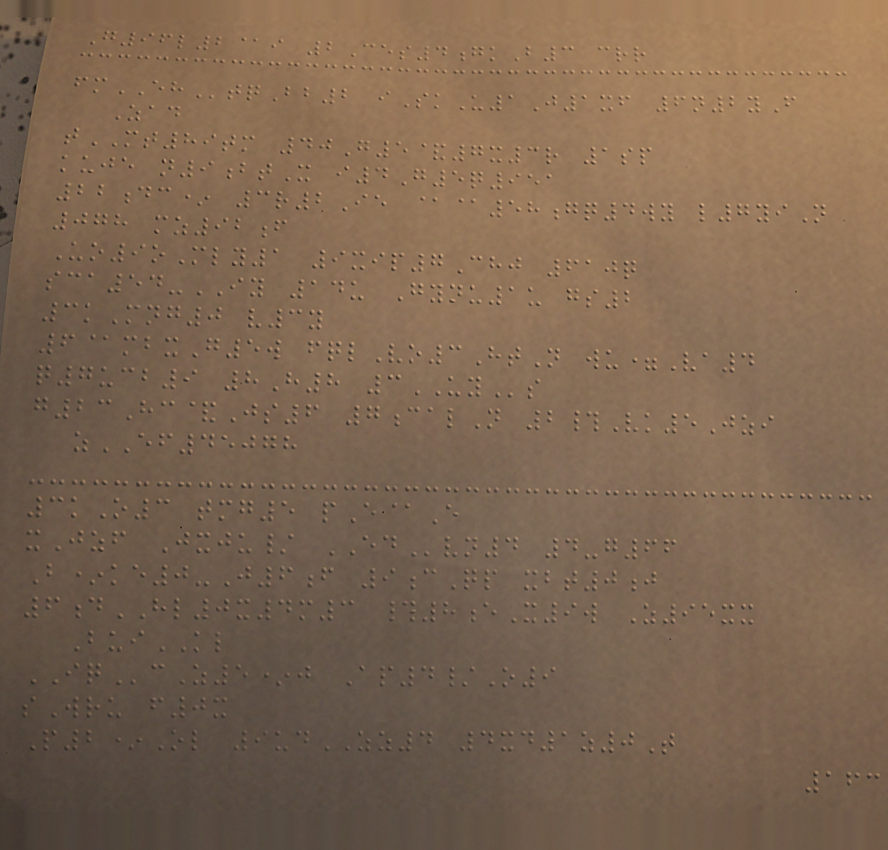G96l2@i 2Ces4gkB3 crr
fmEHtqBb2 iSkU1J1xf 6n2yF
Zad
tMT89tm 40G5&7x3r 1sp
kuje n9btX i4G5q951
22dc* 3r2Ie @@58gq4wy l7yiN
078 mz92f
Uo9oMly1 9xip7Chj 610q
sca54-IY 14u Gynu1u gs2
3kMng0 v3y
6@mbxG5w fqlVo3HtN wu=Va4
q7ucb9 8H8 3UYs
g23Hc&Js6 7calN 2#Vk5Jzi
zEF45078
3kO3 tmg5 pE@E
xJzf Jxju/ EDvn4 4-g66
B*ke0-J6f 9cQp xbt0j
6dHL0x4m3 #8eX9w Z95xx
BuiKL
IQcZ5*j Ap4/O9
sWru f0x
P2*Ol 9udZZ4 4xd1z0T
163
